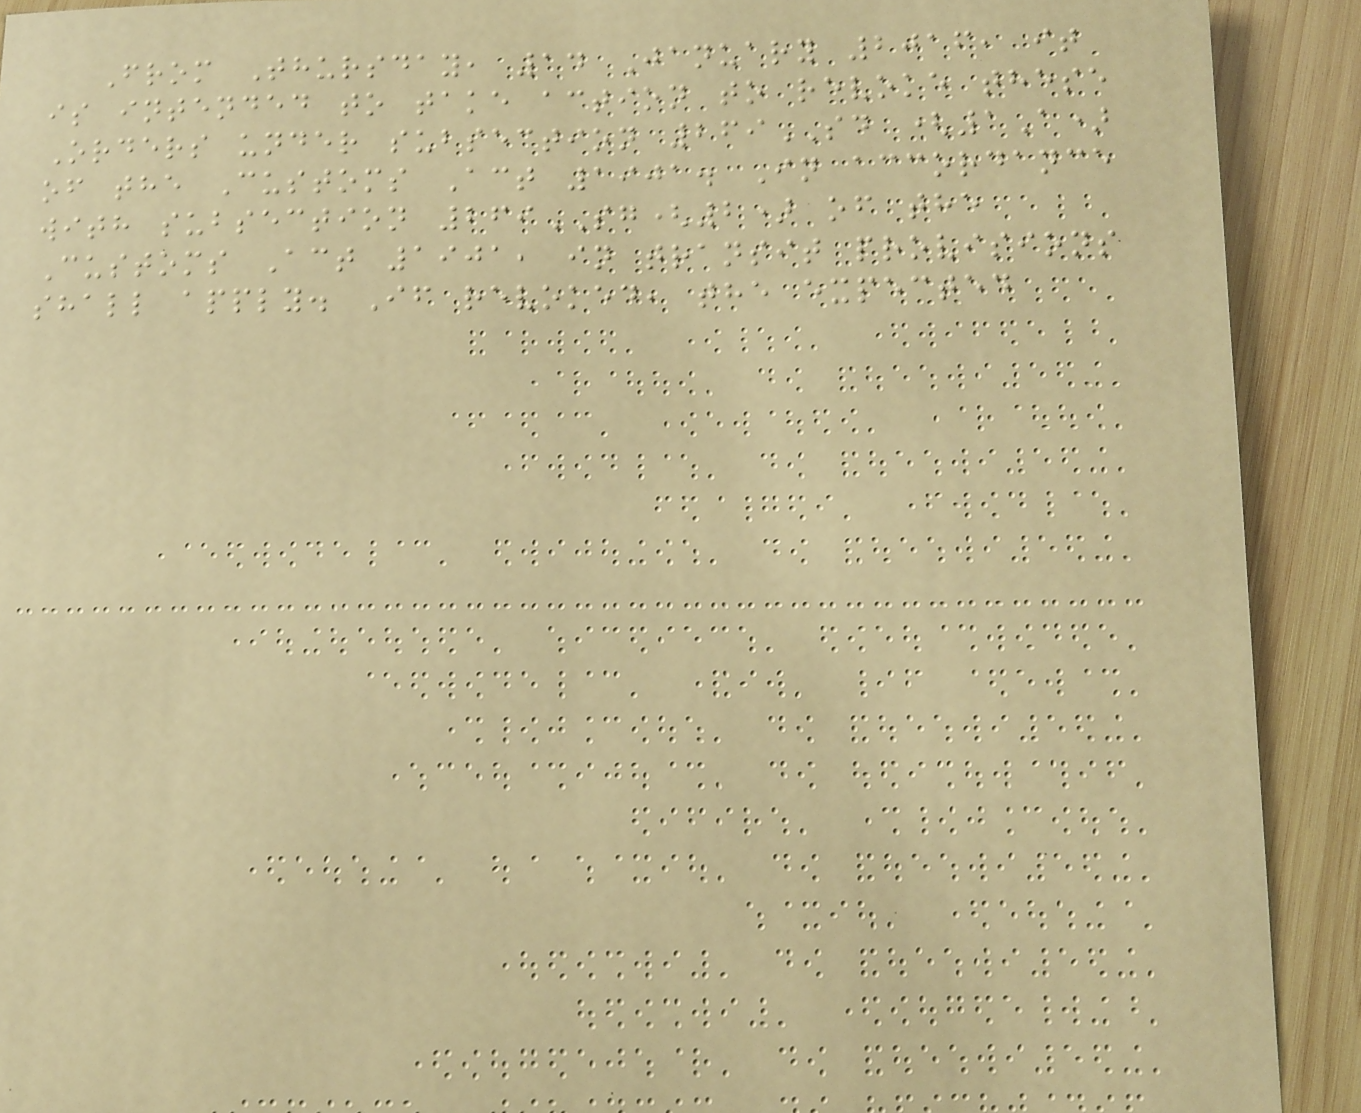From Thursday, 14 January 2016, it
is intended to take action to revoke these
Orders under subsection 269SD (1A)
of the Customs Act 1901. In accordance
with subsection 269SG(2) of the
Customs Act 1901, in transit provisions
shall apply. If revoked, the expected
